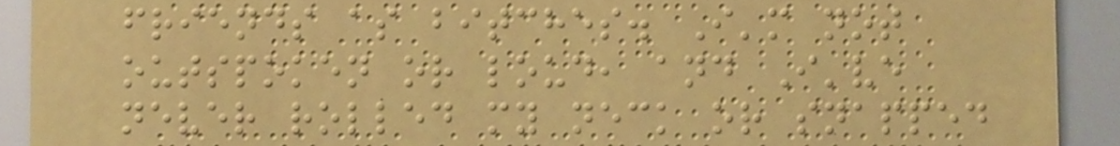friends as bitches. I'm not
outspoken or loud, and I've
never rolled my neck or snapped
